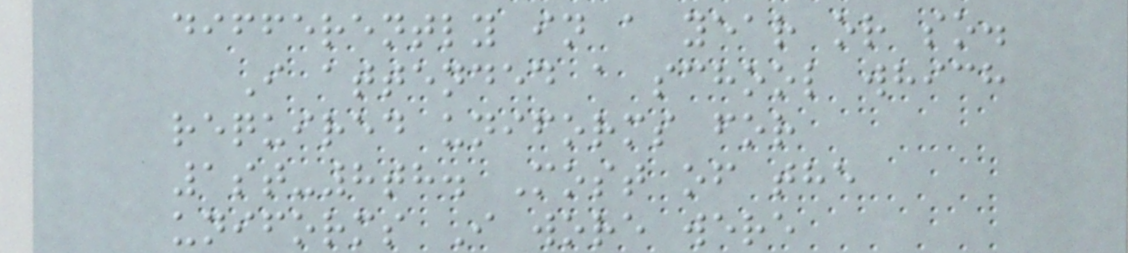differently in a year or so.
I attended a school which
required uniforms for
1st-8th. Most of the
uniforms I wore were
